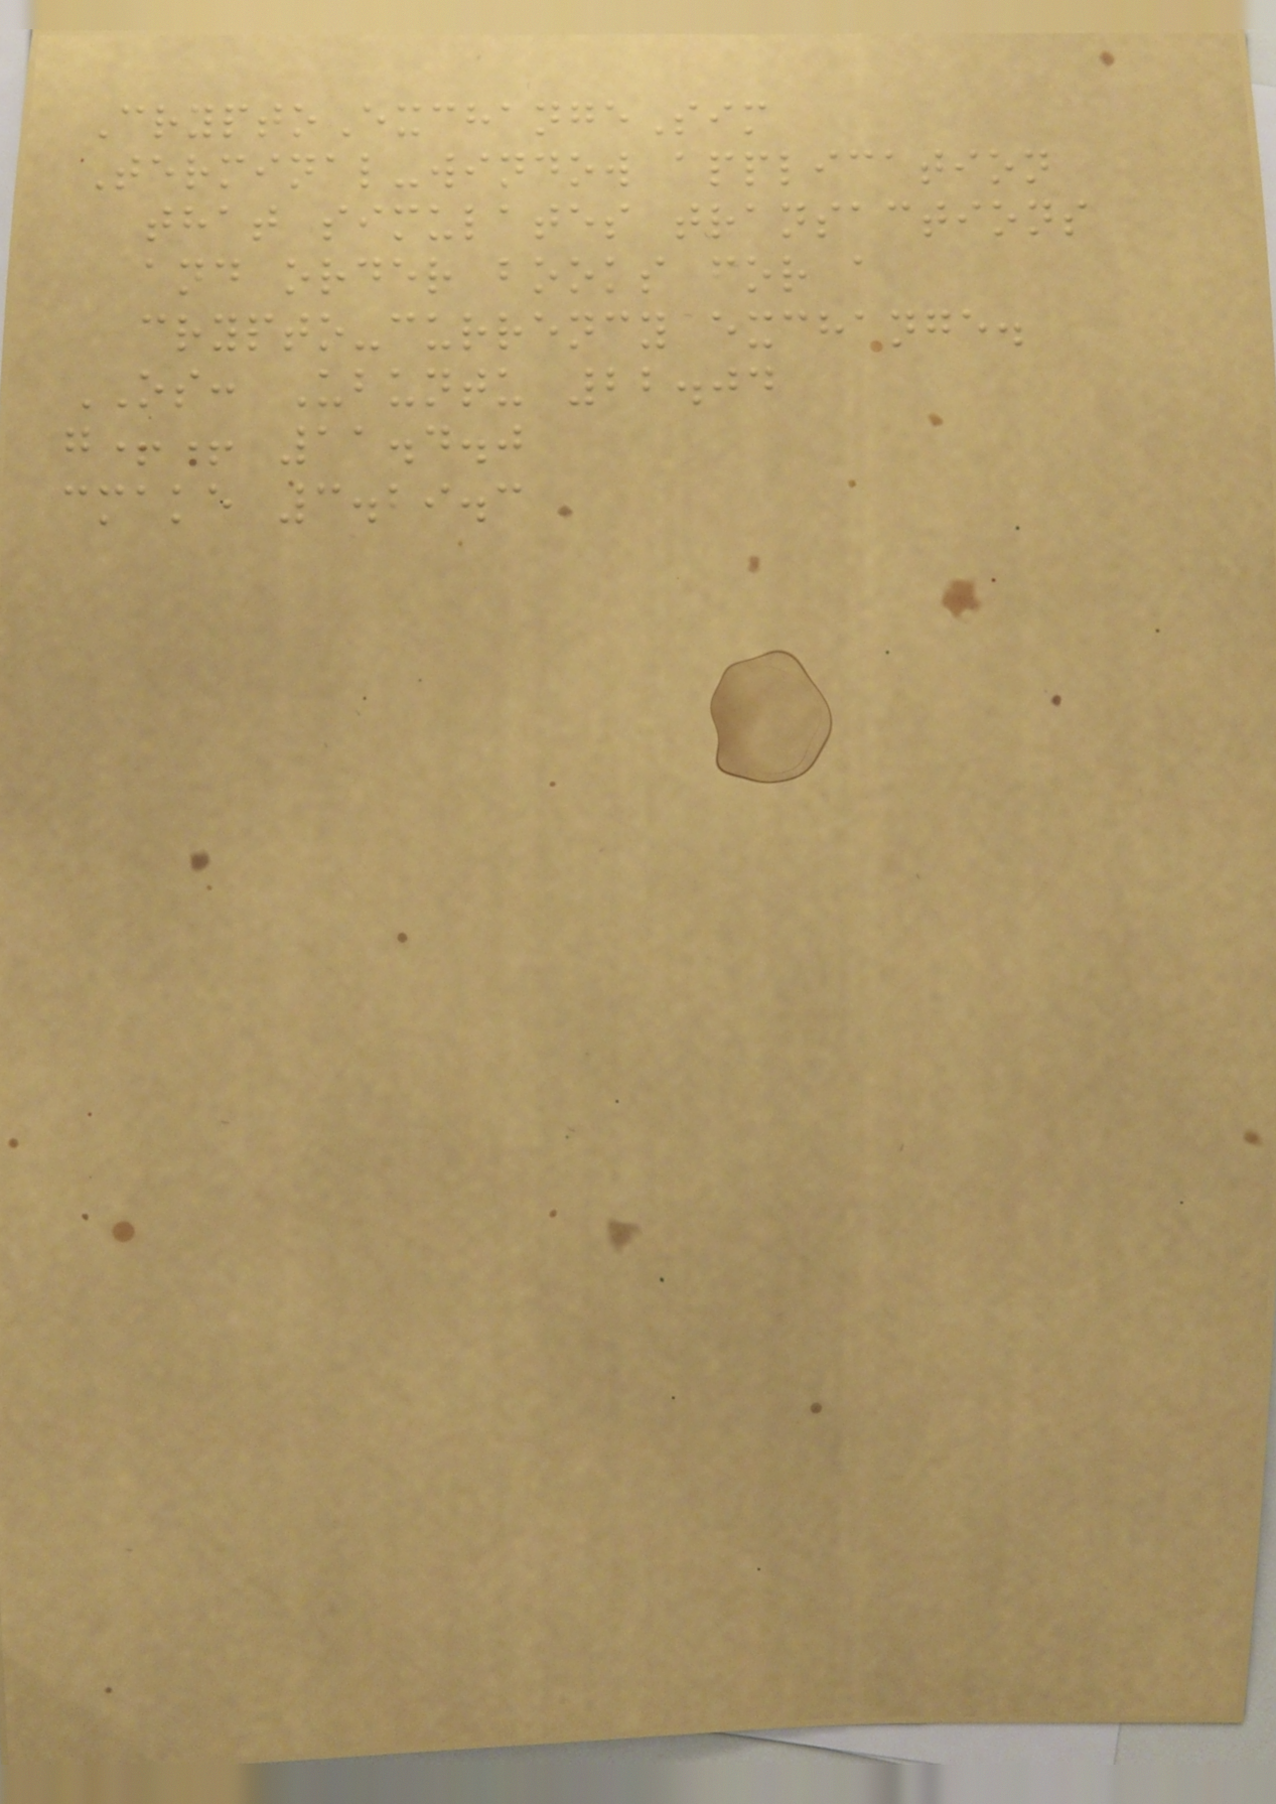CryptoExchangeSim
Terminal-window application
that simulates transactions
and order books for a
crypto-currency exchange.
OS: Ubuntu 22.04
g++ 11.4.0
cmake 3.29.3
